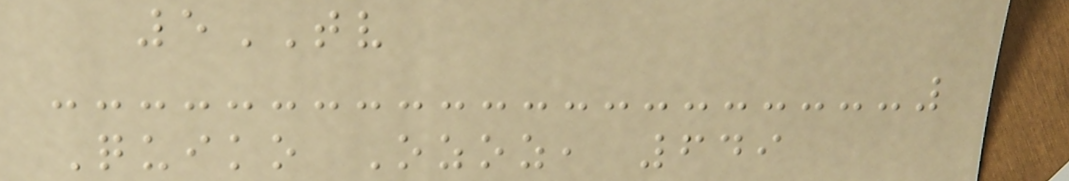5TV
Quiko Ozoz, 649
